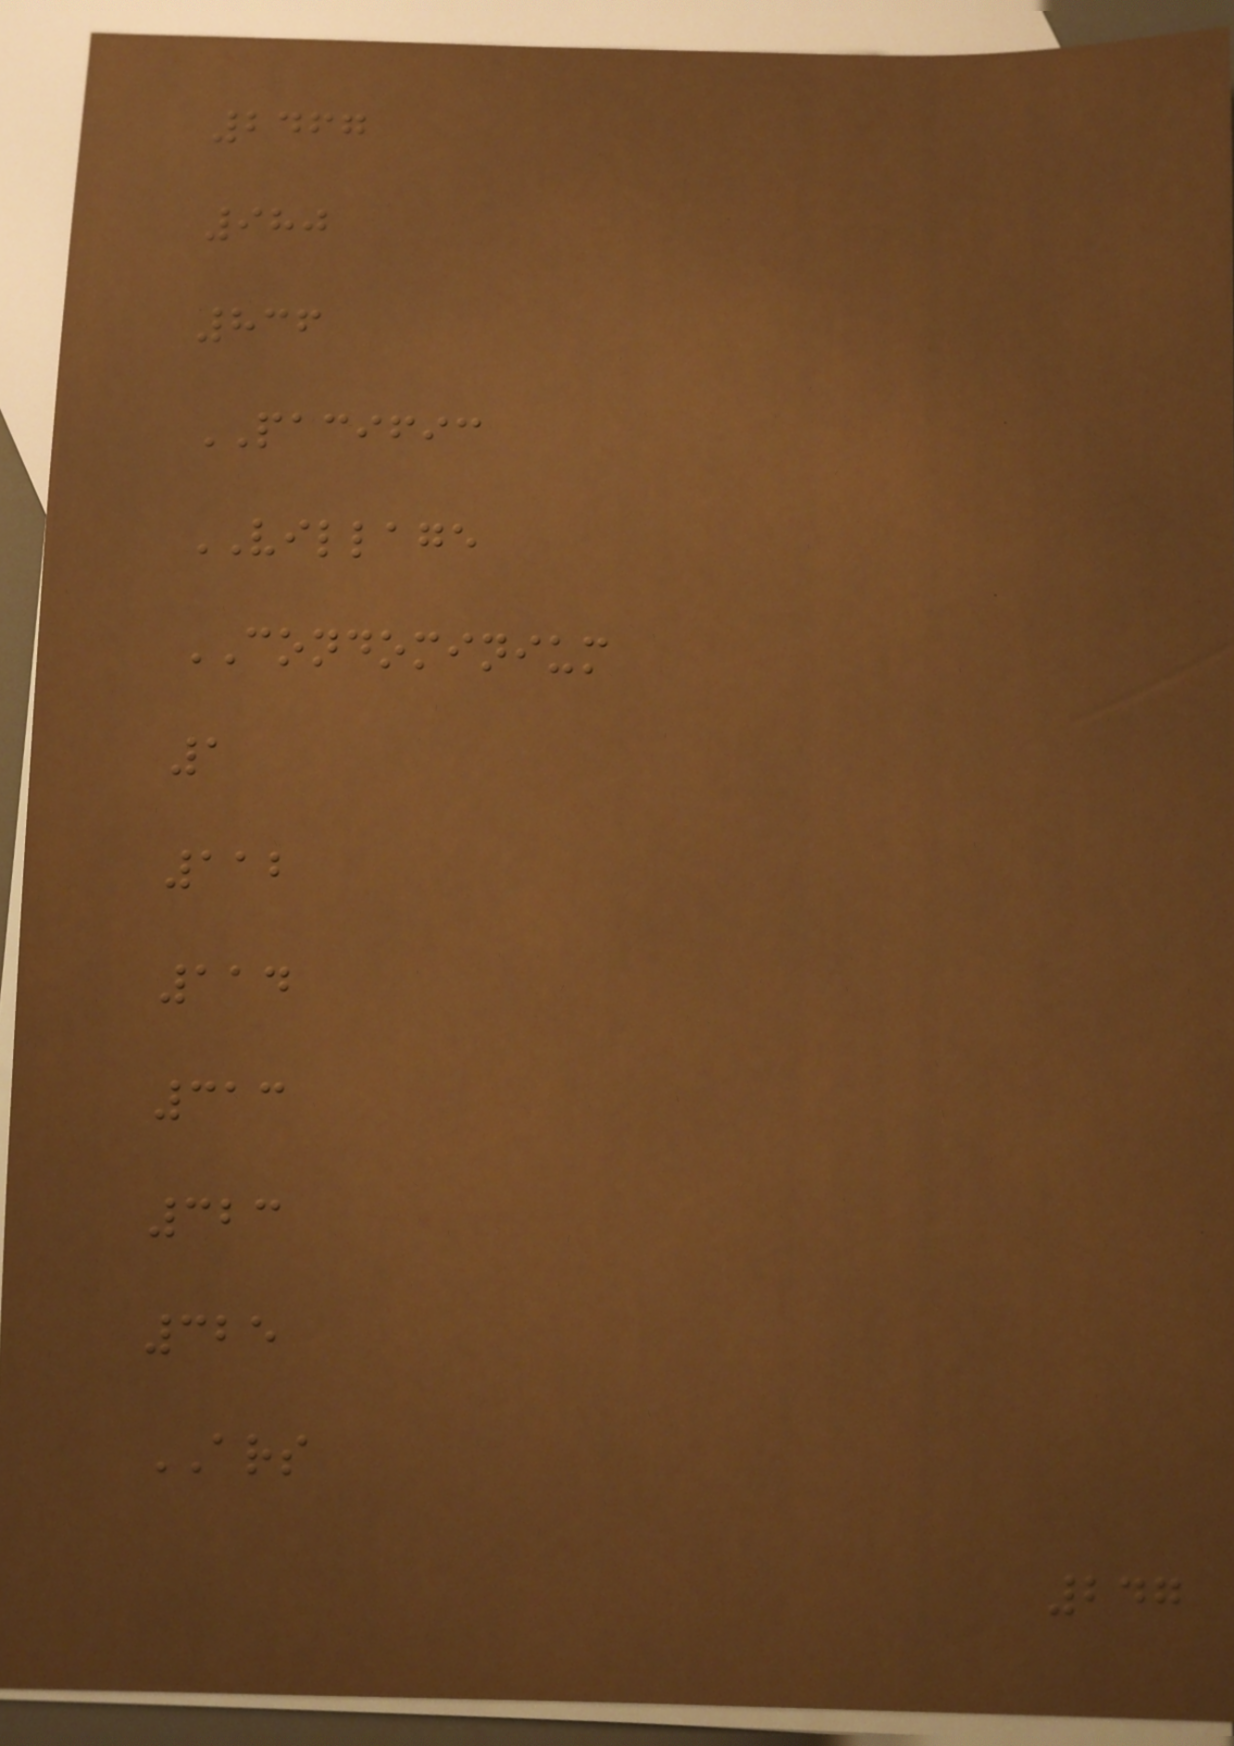2467
980
836
PACIFIC
VILLAGE
CONDOMINIUM
1
112
114
313
323
325
ARS
247
